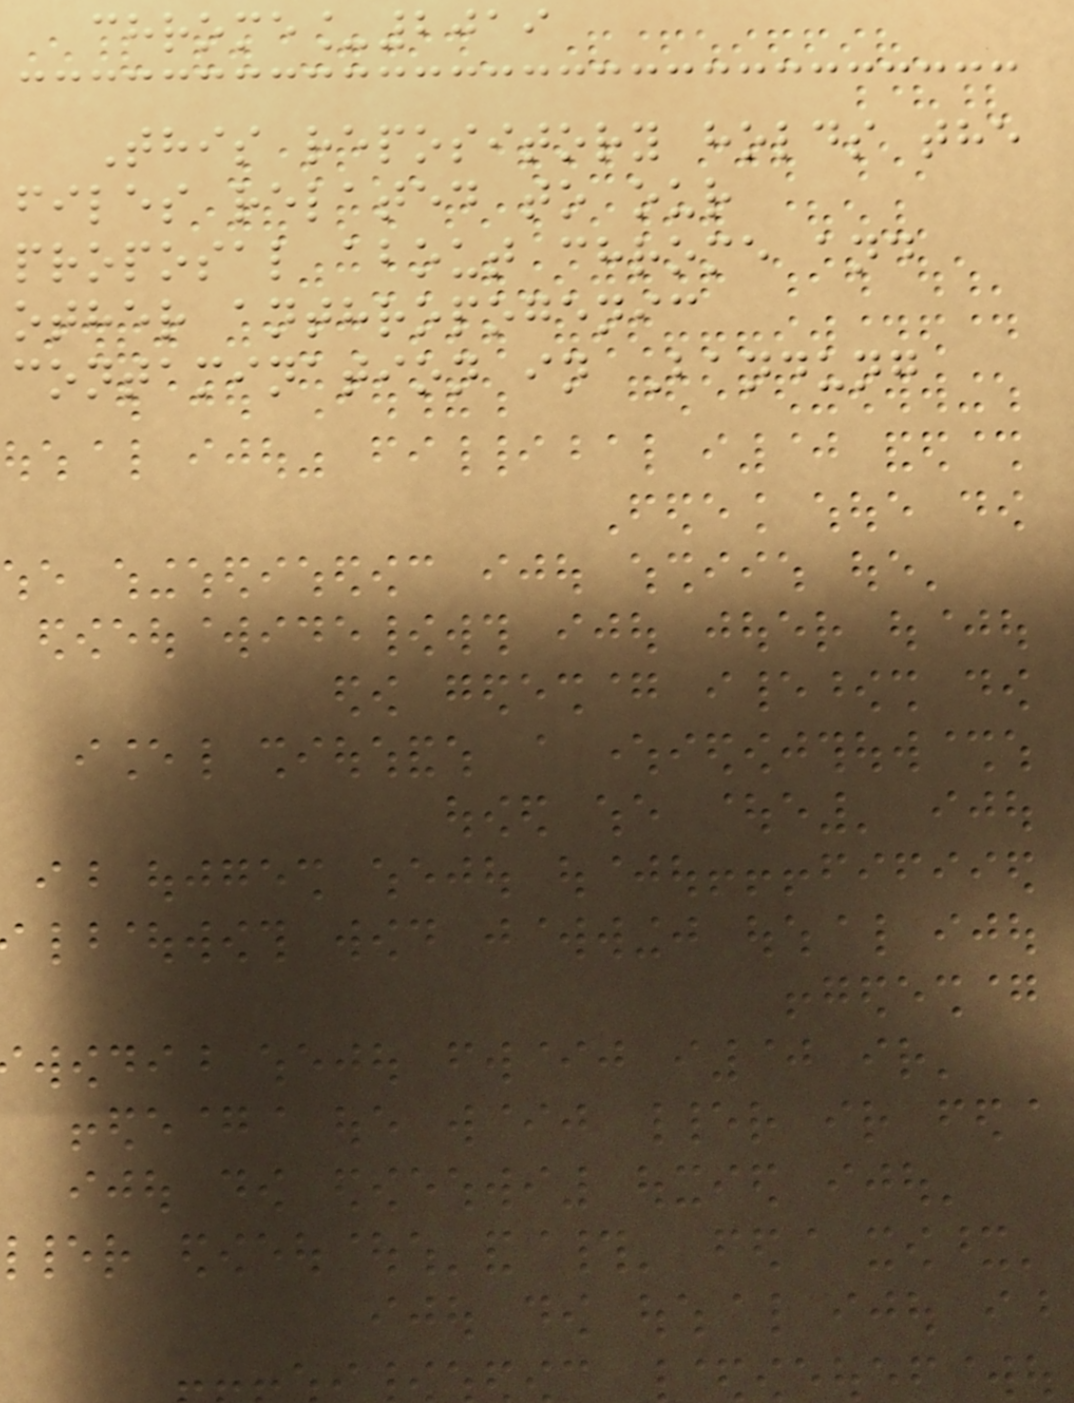chrome_2019
This repository holds the
files related to our
proposal about chrome and
other anthropogenic
contamination in Bandung
